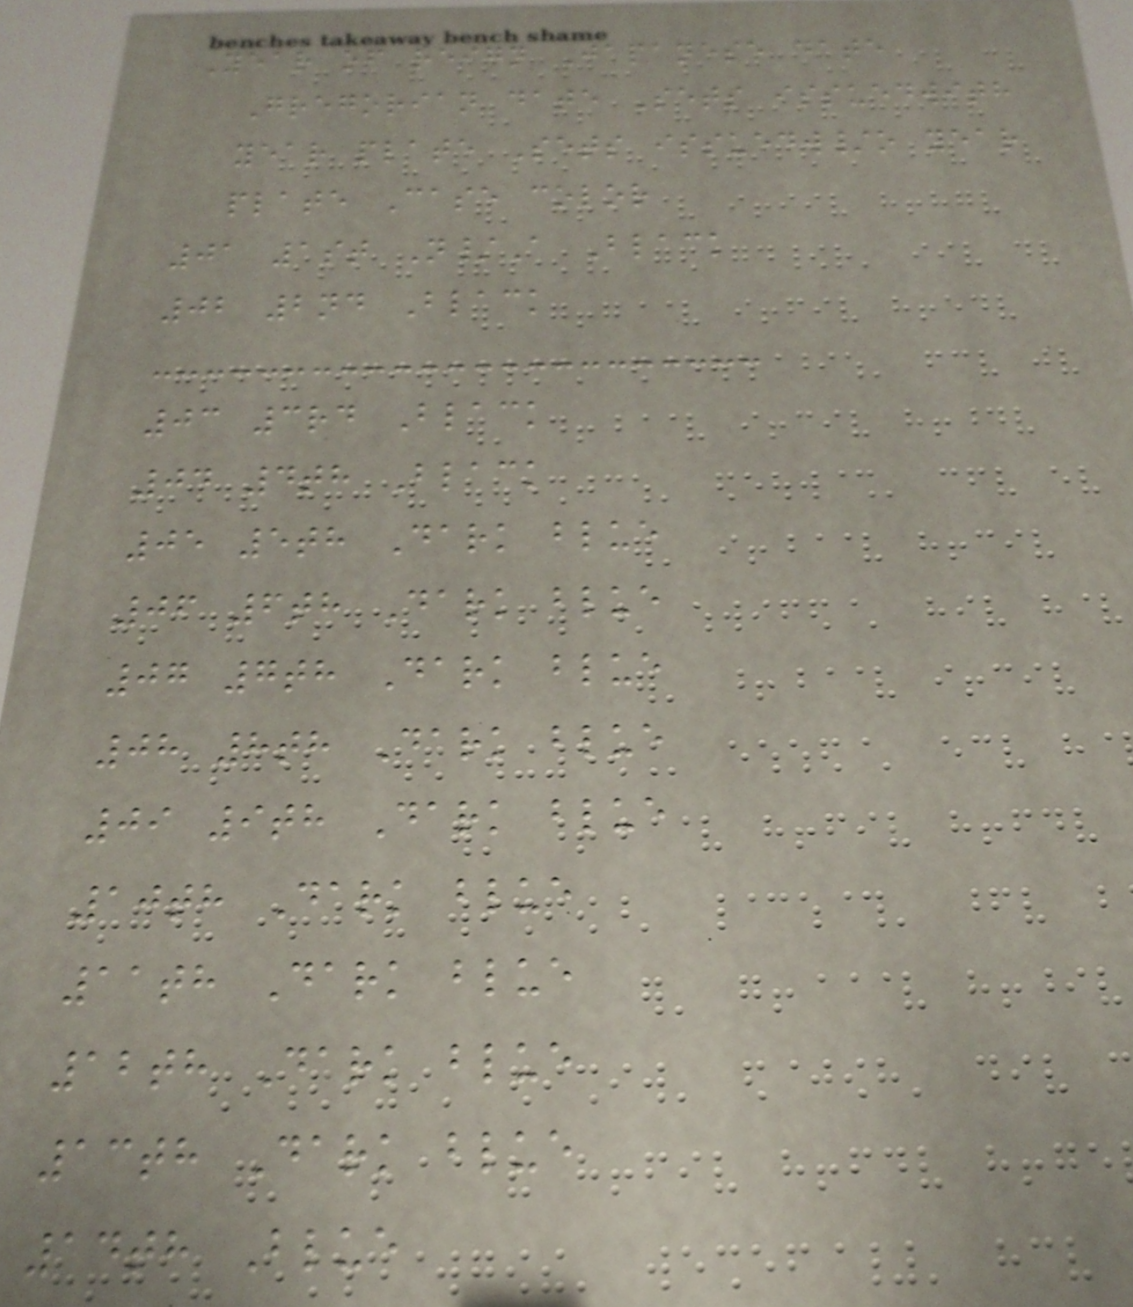Year of reign Japanese date
Gregorian date Sets issuedwith
year plate Sets issuedw/o year
plate Case color
01 1st N/A Black
02 2nd Black
03 3rd Black
04 4th Black
05 5th Dark blue
06 6th Dark blue
07 7th Dark blue
08 8th Dark blue
09 9th Dark blue
10th Dark blue
11th Dark blue
12th Dark blue
13th Dark blue
14th Blue
